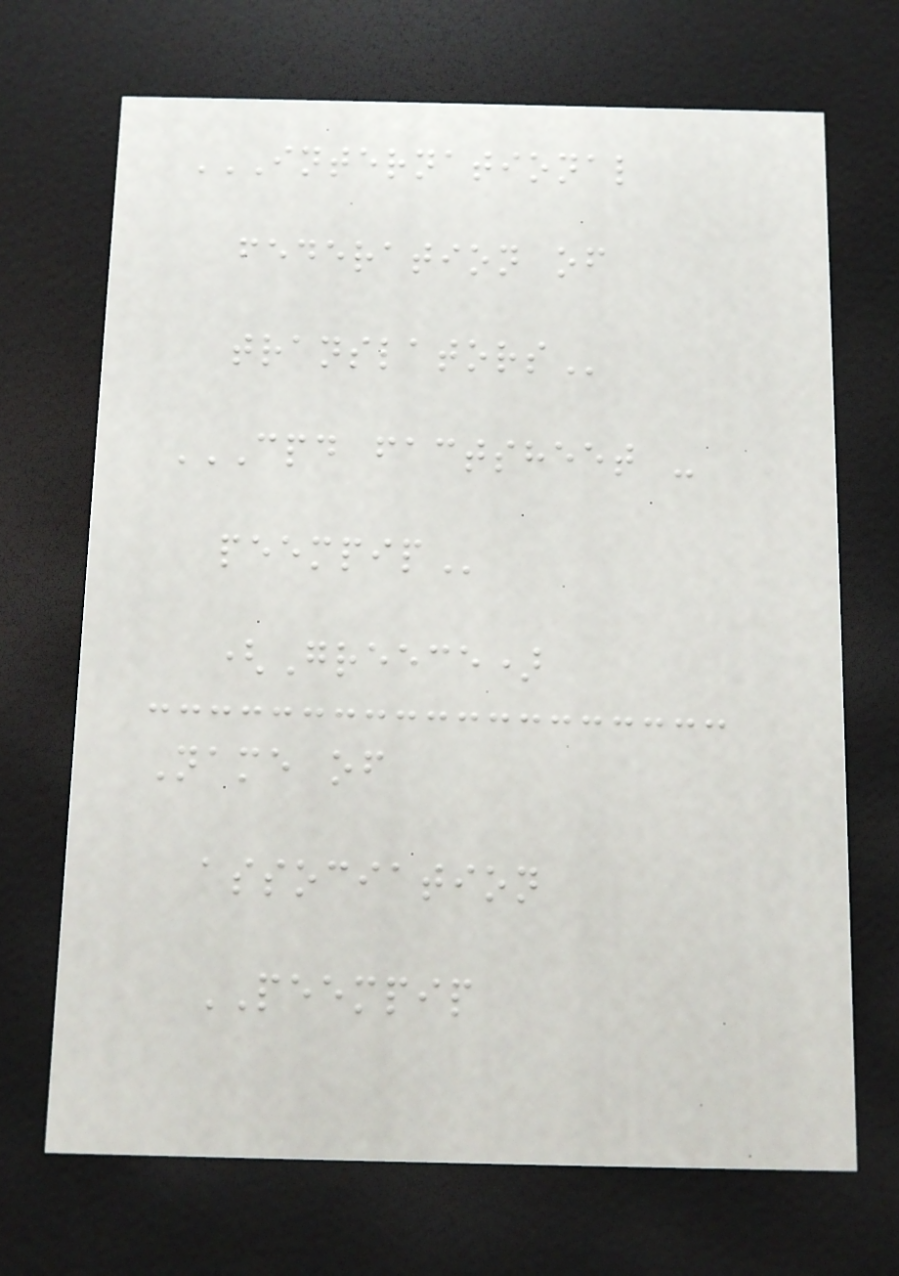INTERNATIONAL
FEDERATION OF
TRANSLATORS
CPD FACTSHEET -
PEEMPIP
(Greece)
Name of
association
PEEMPIP
